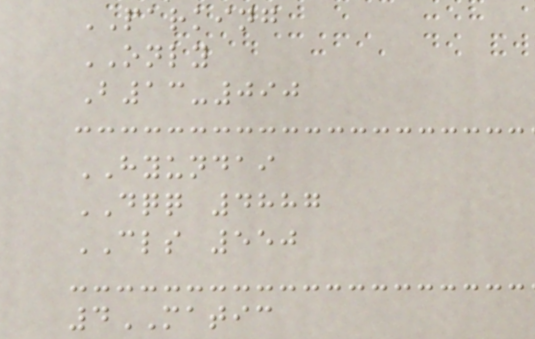PARKING
ONLY
B13-090
HYUNDAI
DQQ 4887
CLS 550
4MATIC
